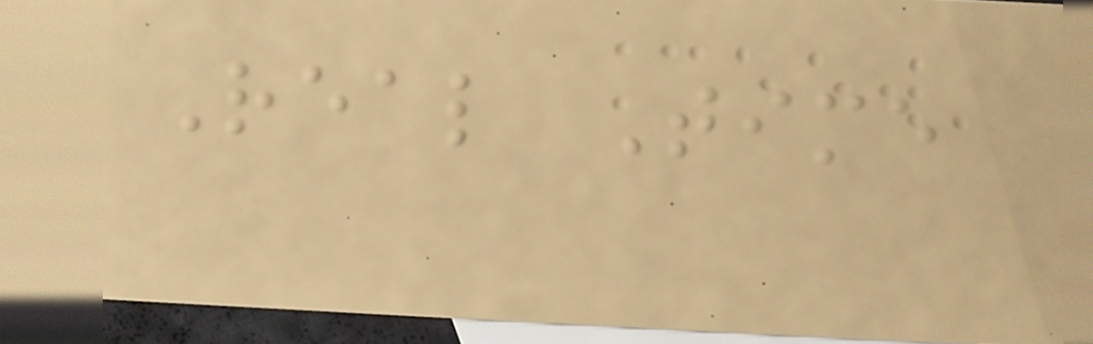Real Time
